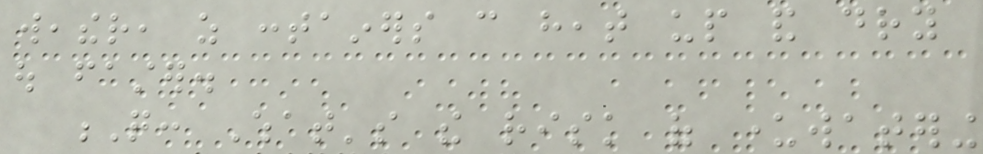weather, as containers can heat up and dry
out faster.
Q: What's the risk of underwatering
